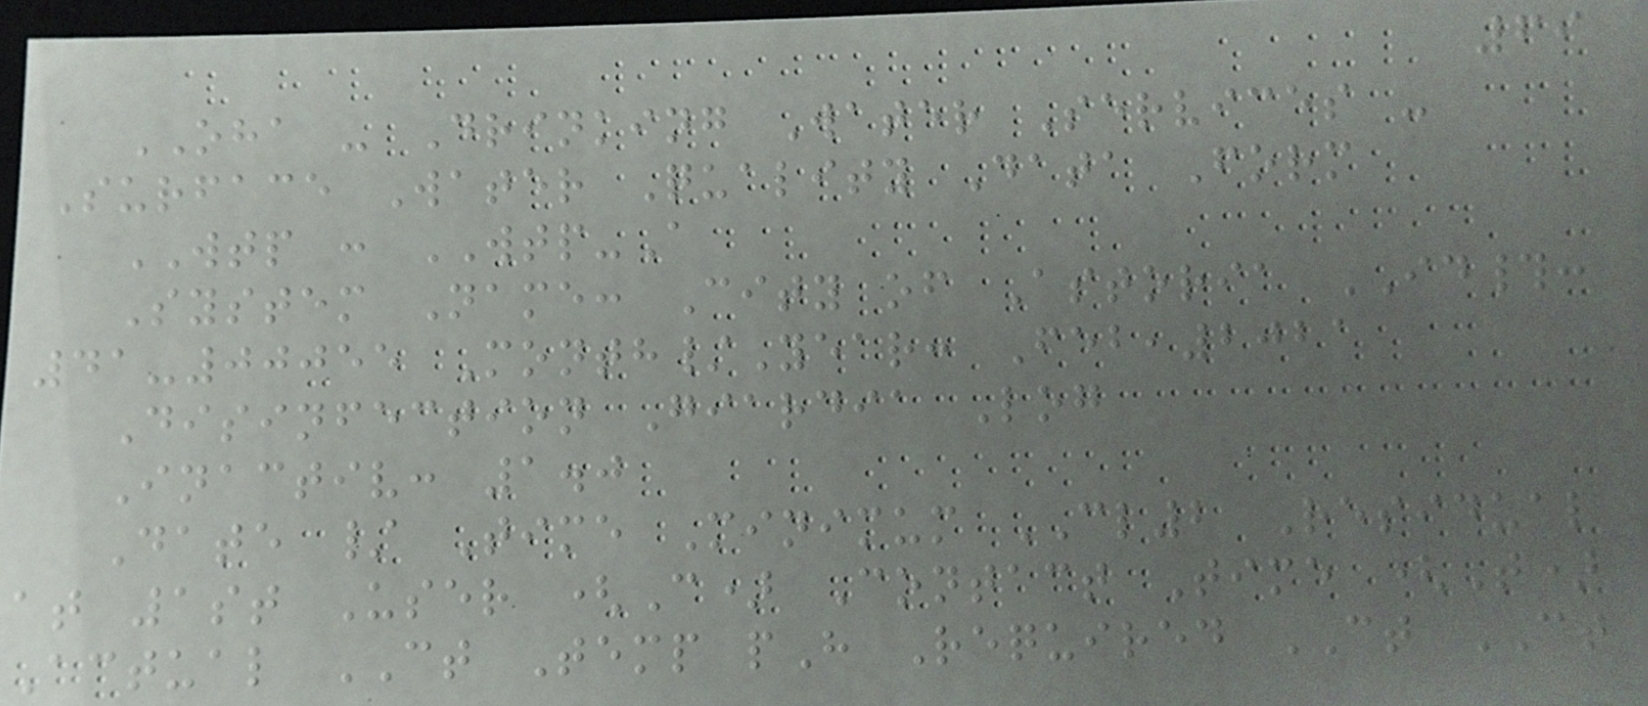69
OHA - Drinking Water Services -
Surface Water Quality Data Form
WTP : WTP-A
System Name: City of Astoria ID#:
41-00055 Month/Year: Feb,2021
Disinfection Giardia Log
Inactiv: 1.0
Date / Time Minimum CL2 Residual
at 1st User (C) Contact Time (T)
Actual CT Temp pH Required CT CT
